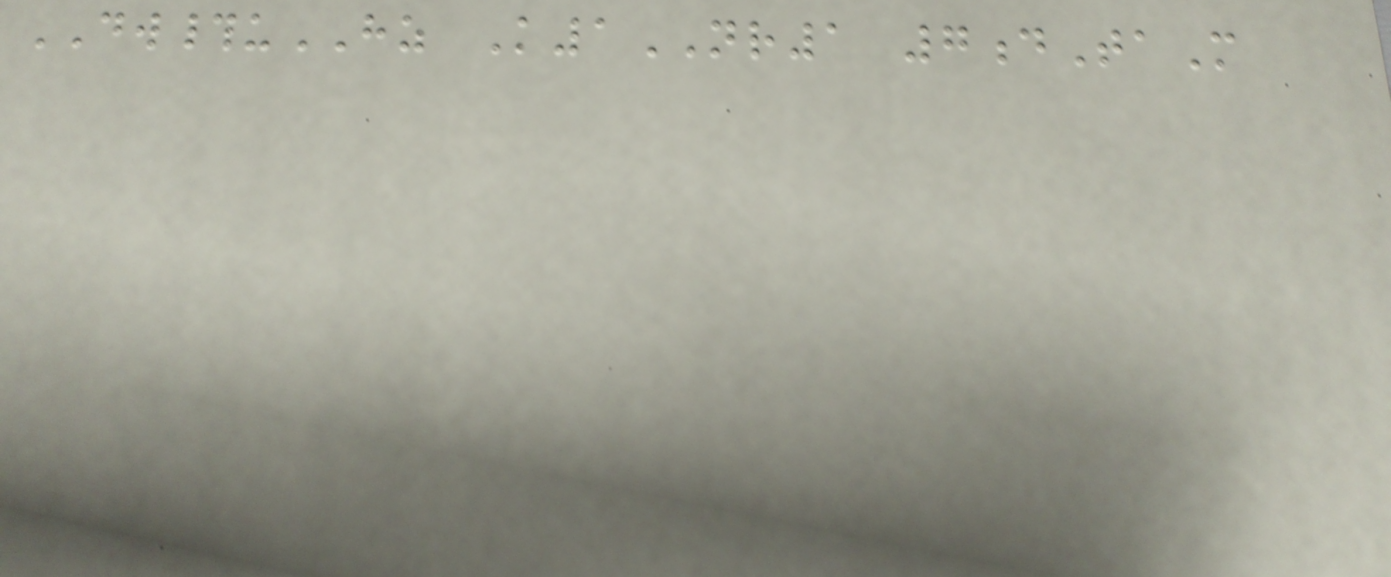DW#uHZ K1NR1 7dTaM
